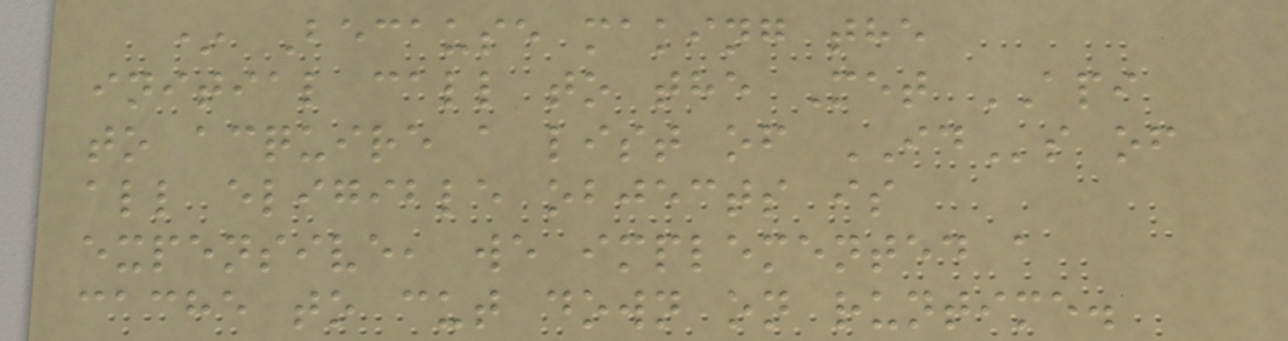* Because making the
initial call to the Met API
to acquire a list of IDs of
all eligible objects is
expensive, we implemented a
cache to cut down on runtime.
